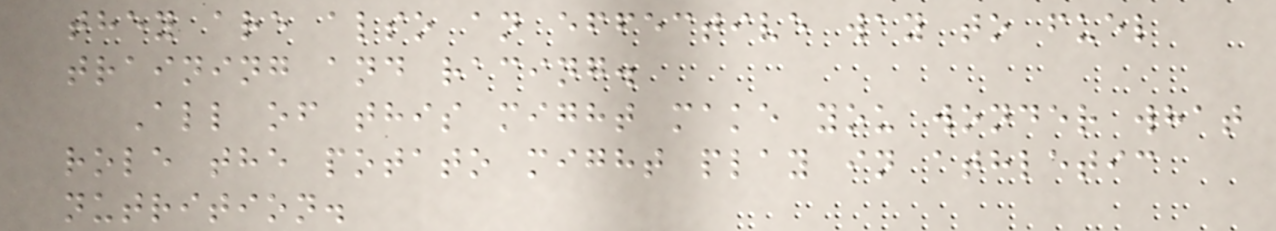they are also an effective way to fuel
training and racing.
All of this might make you wonder what
role the potato might play in athletic
nutrition.
